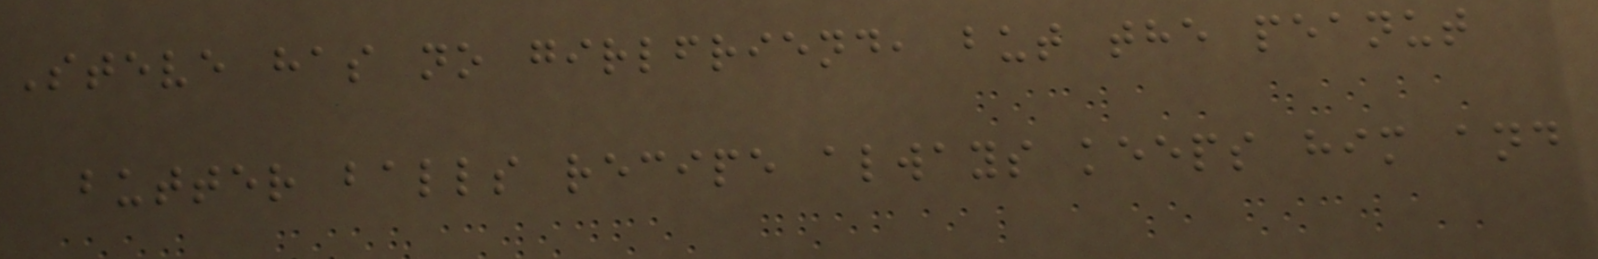Steve has no girlfriend, but the peanut
butter balls recipe always keeps him and
